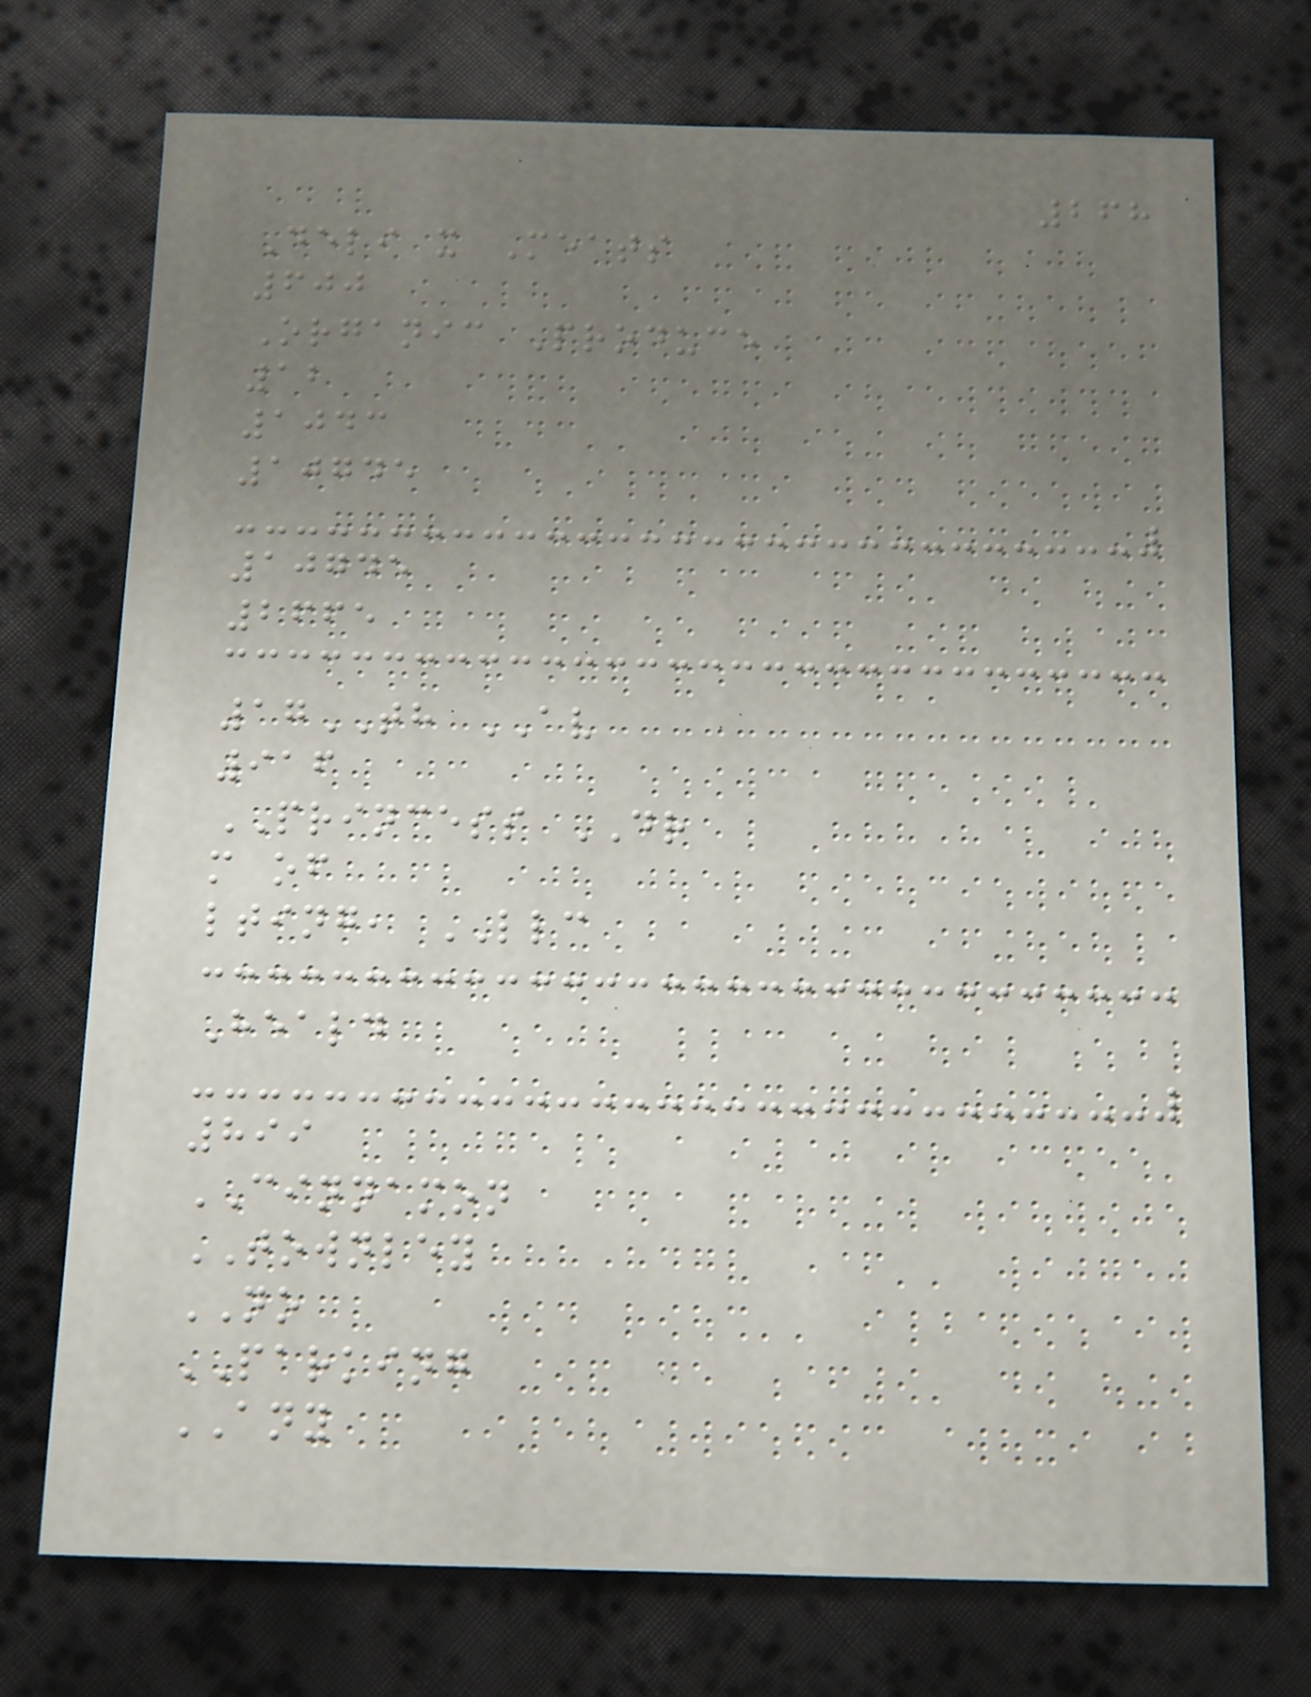268
Deli x Meats
600
Organic Produce
12
1043
10745
10745
2665
17TH AV
916
PRINCESS DR
m of
lting, LLC
Heald
899
CINNAMON
TOWNLEY
NO
PARKING
ANY
